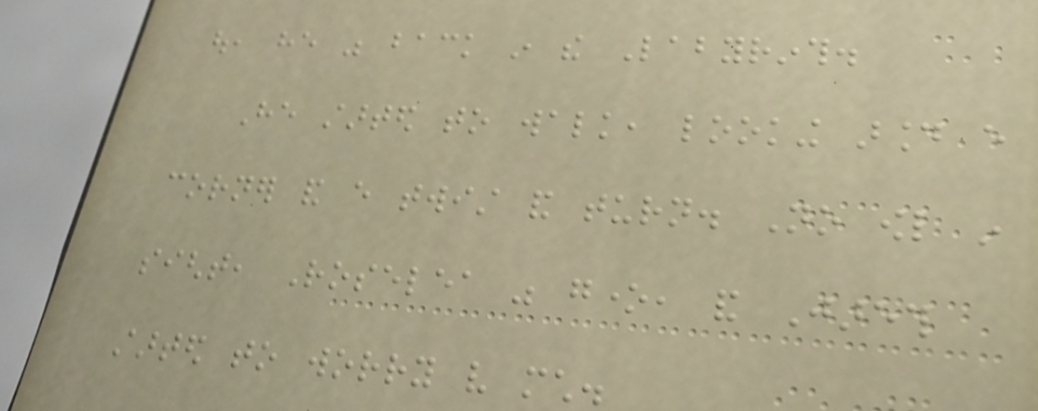out, he was back in the Labyrinth.
He started to walk, looking around every
corner and every twist and turn. No owl in
sight, Roselea was gone, and Jareth
started to worry very much.
